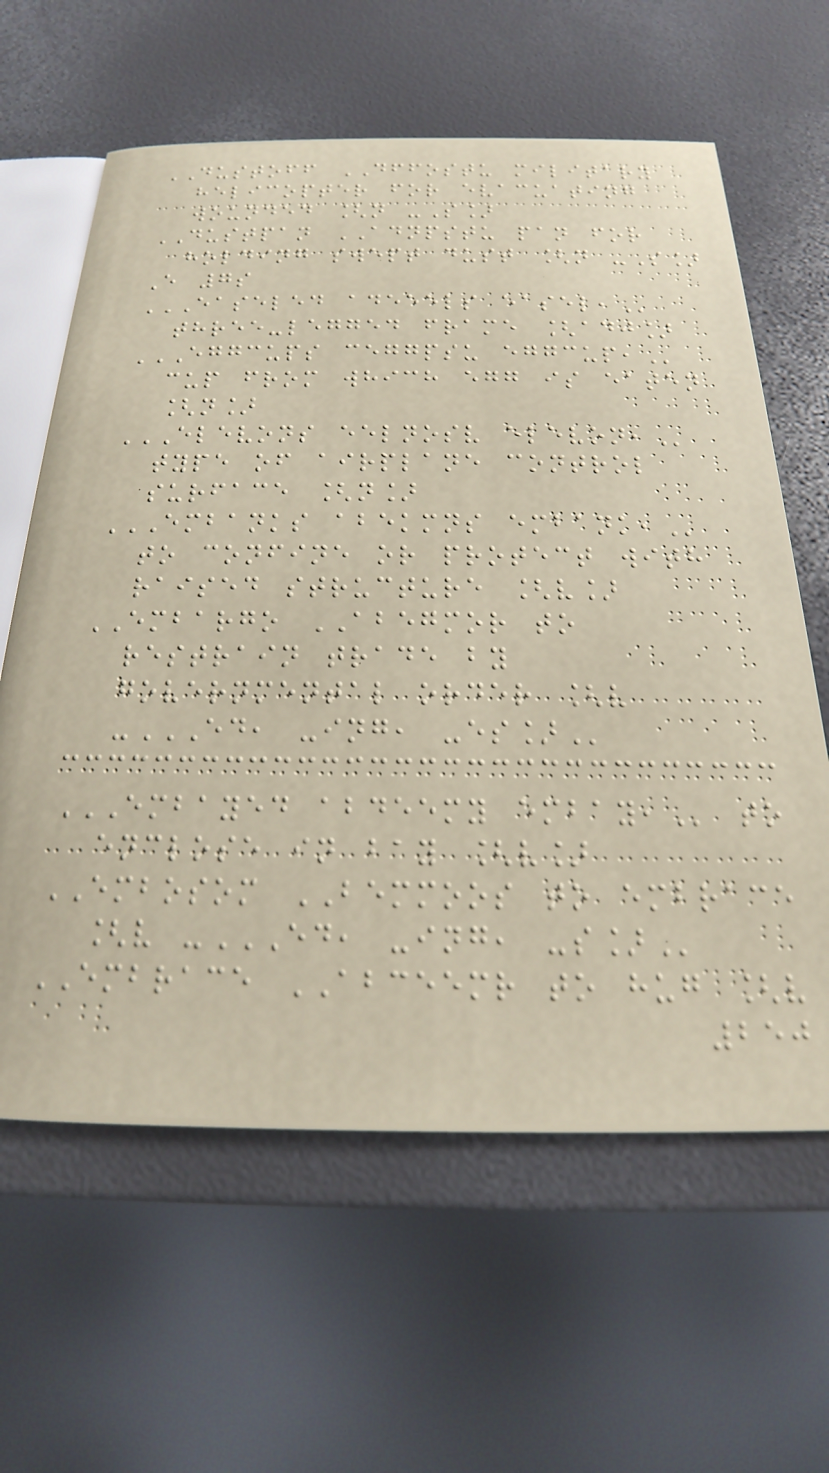DUSTOFF DFFOSTU military
helicopter for evacuating
wounded [n -S]
DUSTPAN ADNPSTU pan for
holding swept dust [n -S]
E 7s
EASELED ADEEELS EASEL,
three-legged frame [adj]
EGGCUPS CEGGPSU EGGCUP,
cup from which egg is eaten
[n]
ELEVONS EELNOSV ELEVON,
type of airplane control
surface [n]
EMBANKS ABEKMNS EMBANK,
to confine or protect with
raised structure [v]
EMBARGO ABEGMOR to
restrain trade by
governmental order [v
-ED, -ING, -ES]
EMBAYED ABDEEMY EMBAY, to
enclose in bay [v]
EMBOSOM BEMMOOS to embrace
[v -ED, -ING, -S]
EMBRACE ABCEEMR to hug [v
250
